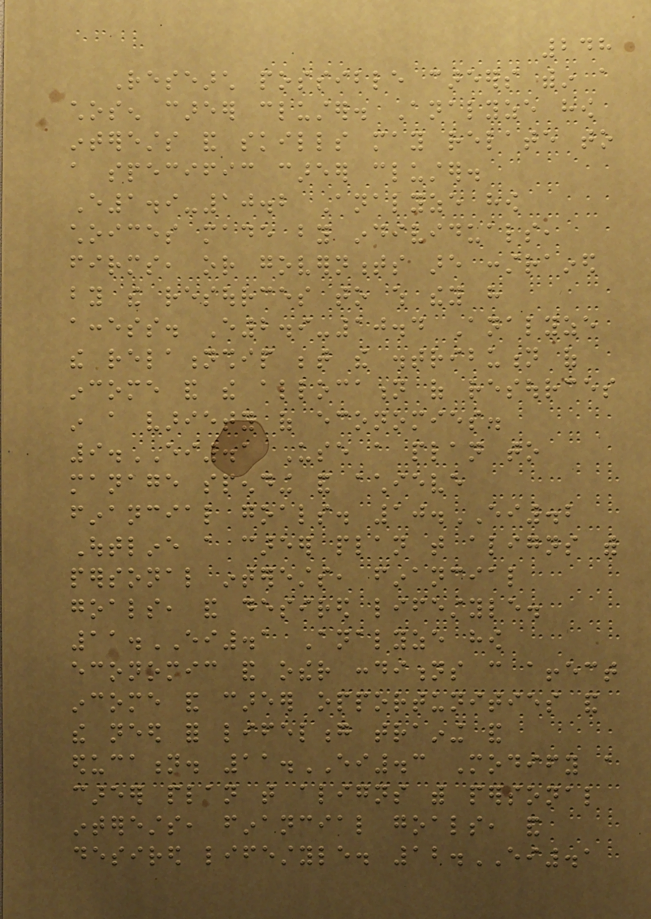248
Research possible careers within a
chosen career cluster. Analyze how
interests and skills may relate to
a specific career cluster.
E1.9-10.2 Analyze how
choices made by individuals,
firms, or governments are constrained
by the resources to which they have
access. E2.9-10.4 Analyze
the relationship between the distribution of
income and the allocation of resources
in a variety of economies.
9.EI.1 Use a plan to
manage spending and achieve
financial goals. 10.EI.2
Outline a career plan that aligns with
personal interests, financial
goals, and desired lifestyle.
11.EI.1 Analyze how
economic and other conditions can affect
income and career opportunities and
the need for lifelong training and
education. 11.EI.3 Modify a
career plan that aligns with personal
interests, financial goals, and
desired lifestyle. 12.EI.1
